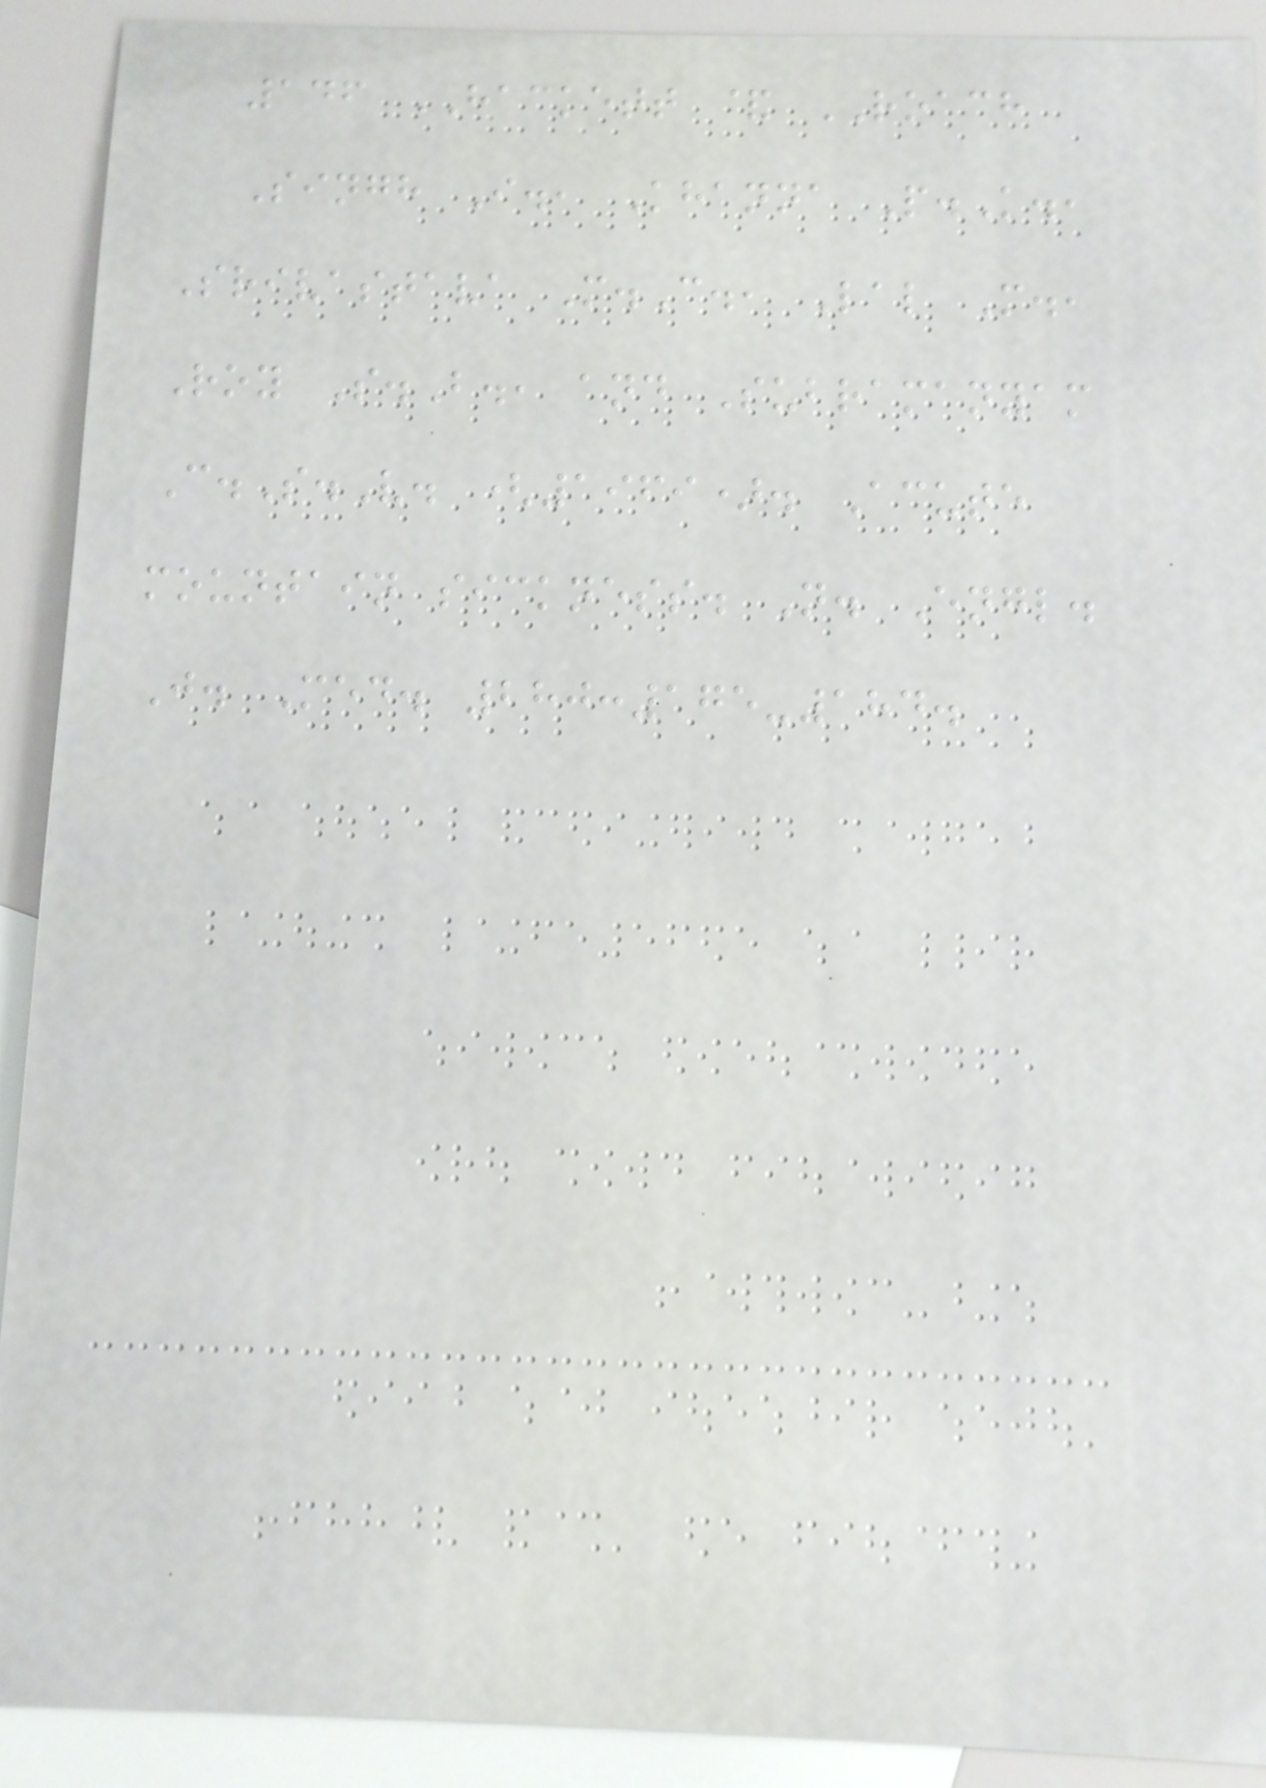146 HACKETT & ROACH
Singh I., Khanna P.K.,
Srivastava M.C., Lal M.,
Roy S.B., and Subramanyam
C.S.V. (1969). Acute
mountain sickness. N. Engl.
J. Med. 280:175-184.
